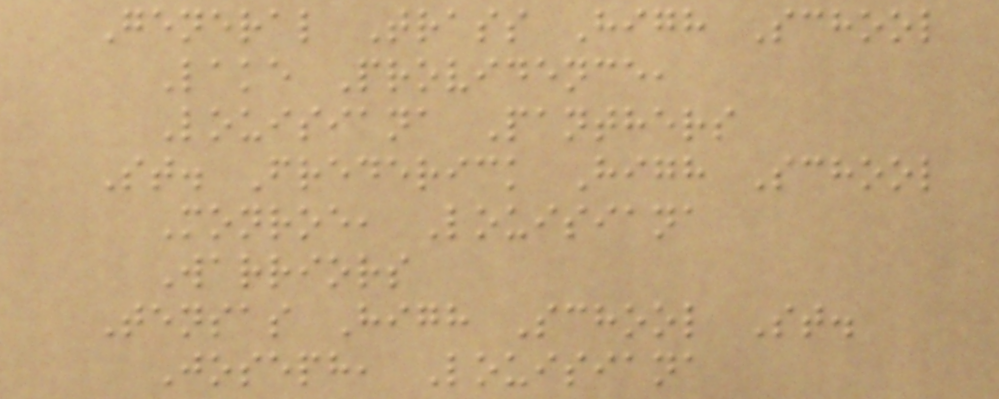General Trass High School
Lake Providence,
Louisiana Panthers
St. Frederick High School
Monroe, Louisiana
Warriors
Tensas High School St.
Joseph, Louisiana
